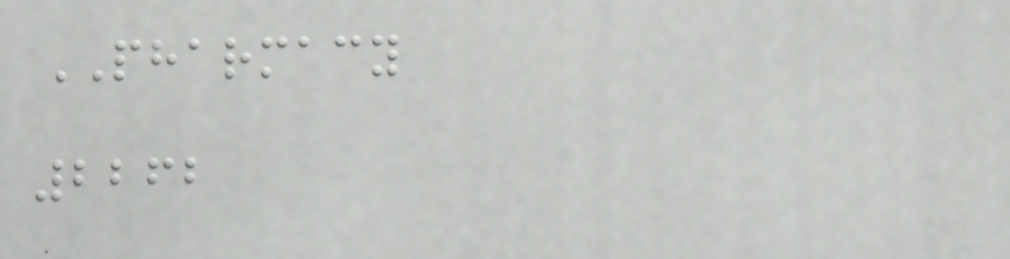PHARMACY
2262
